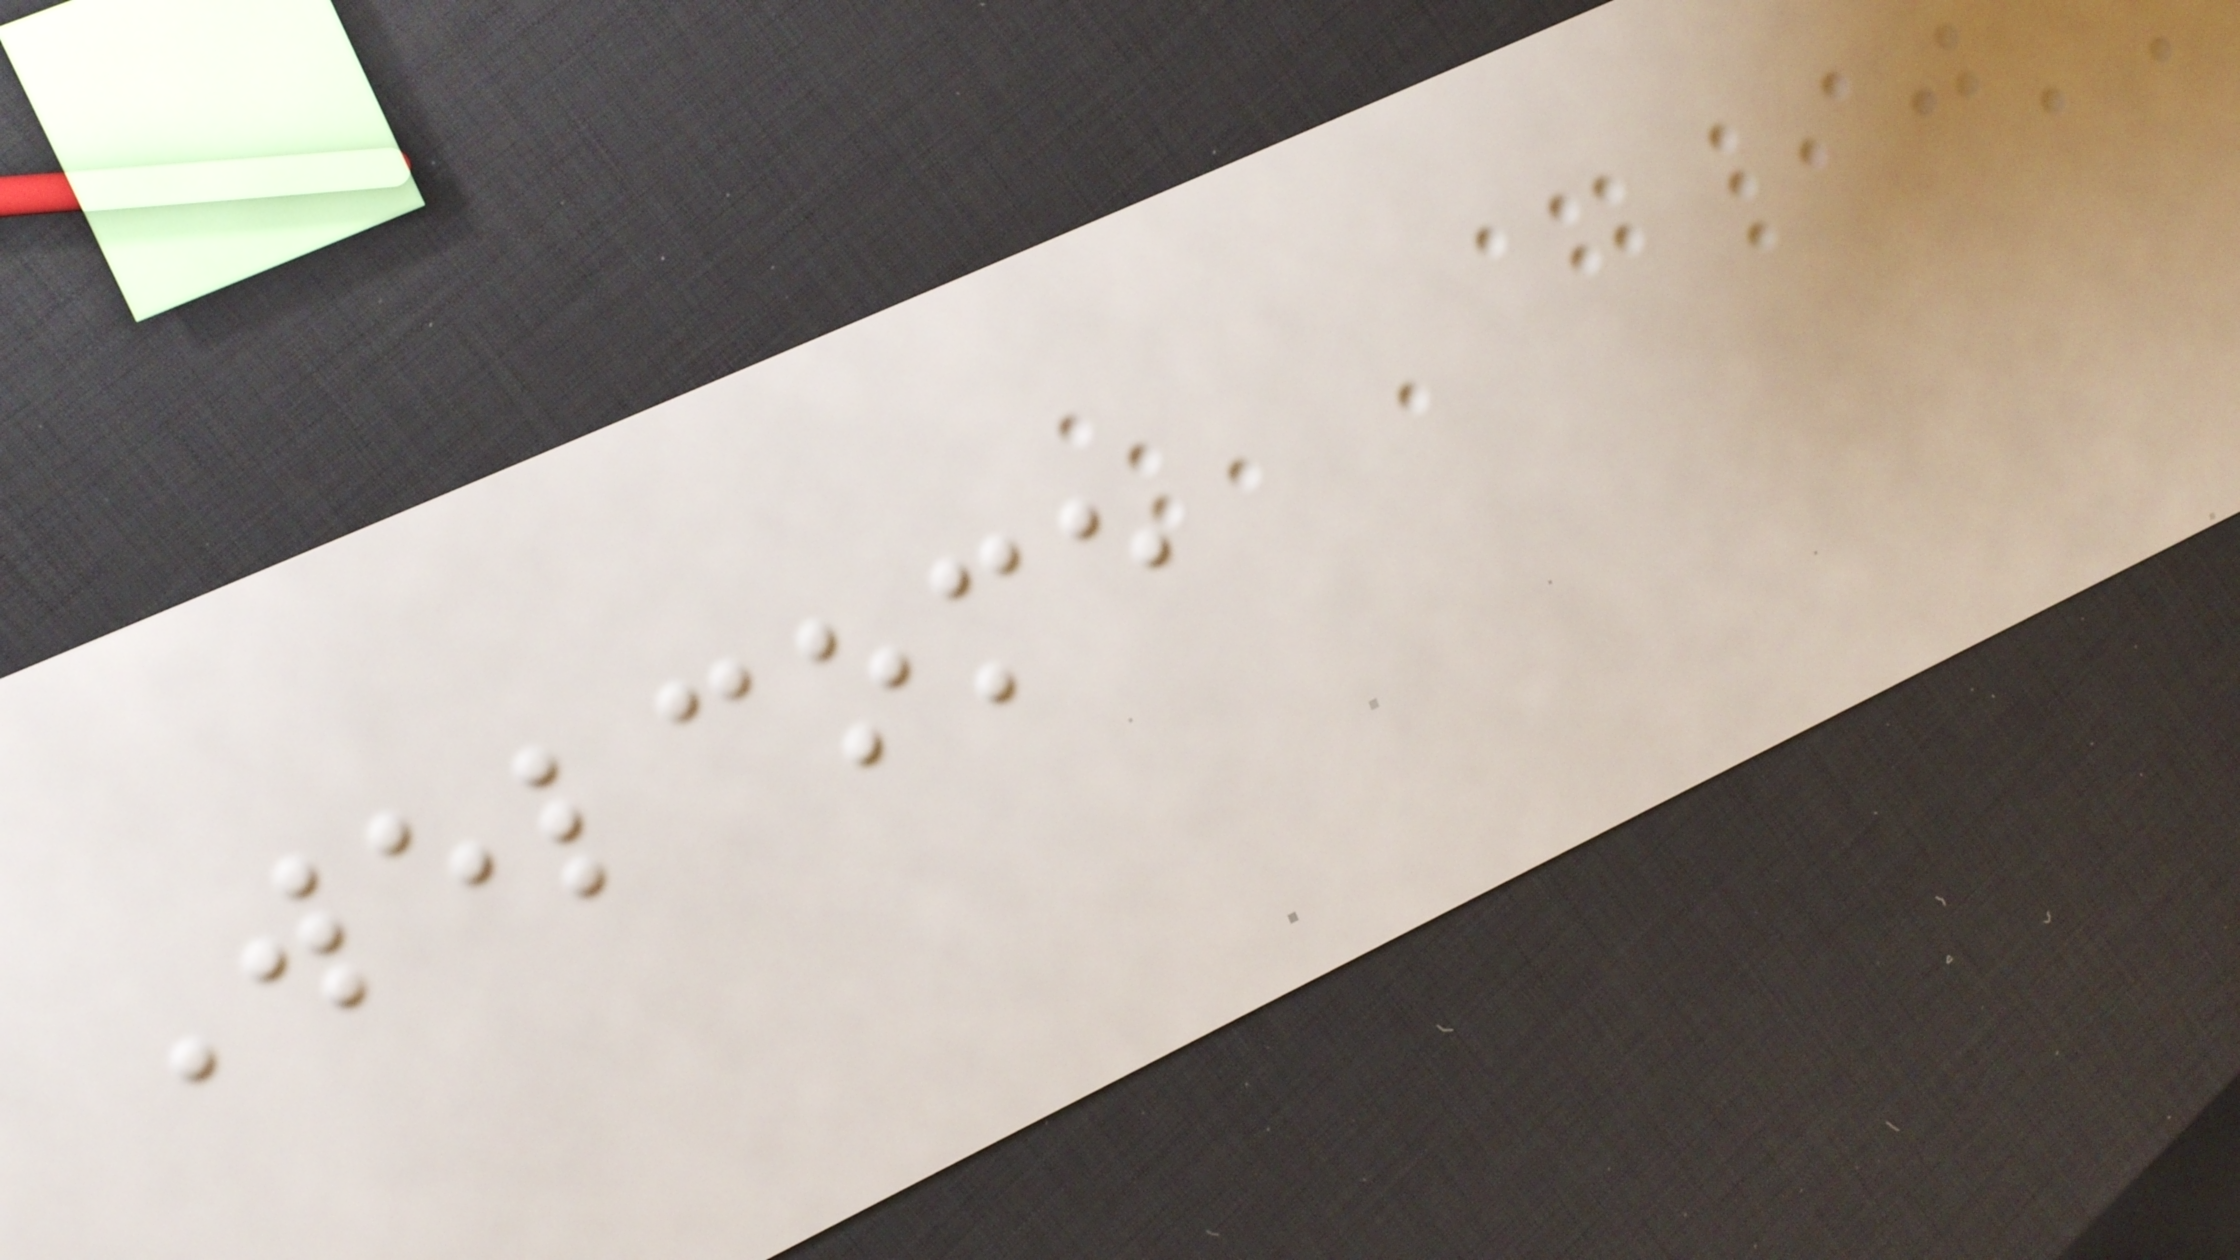Welcome
